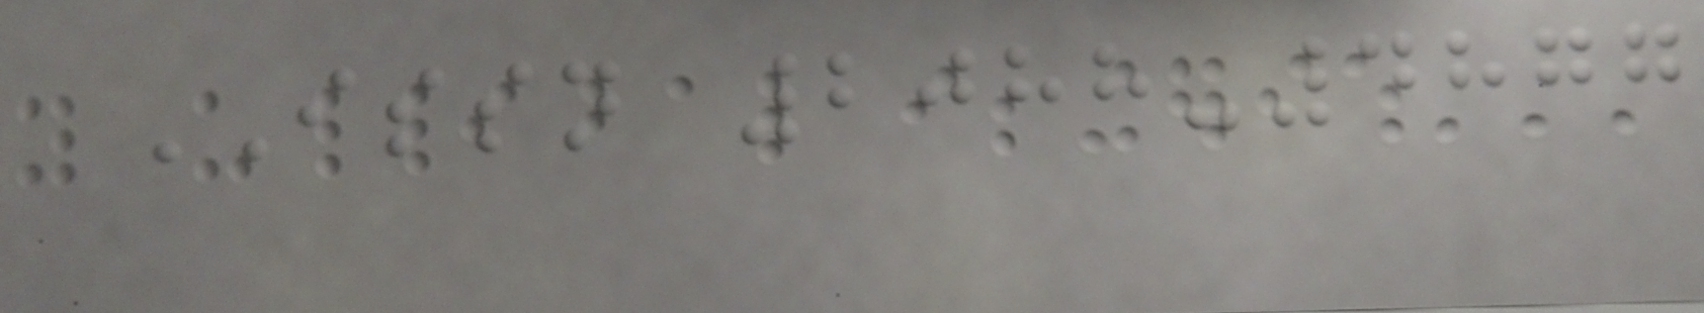ISSN 2088-4877
